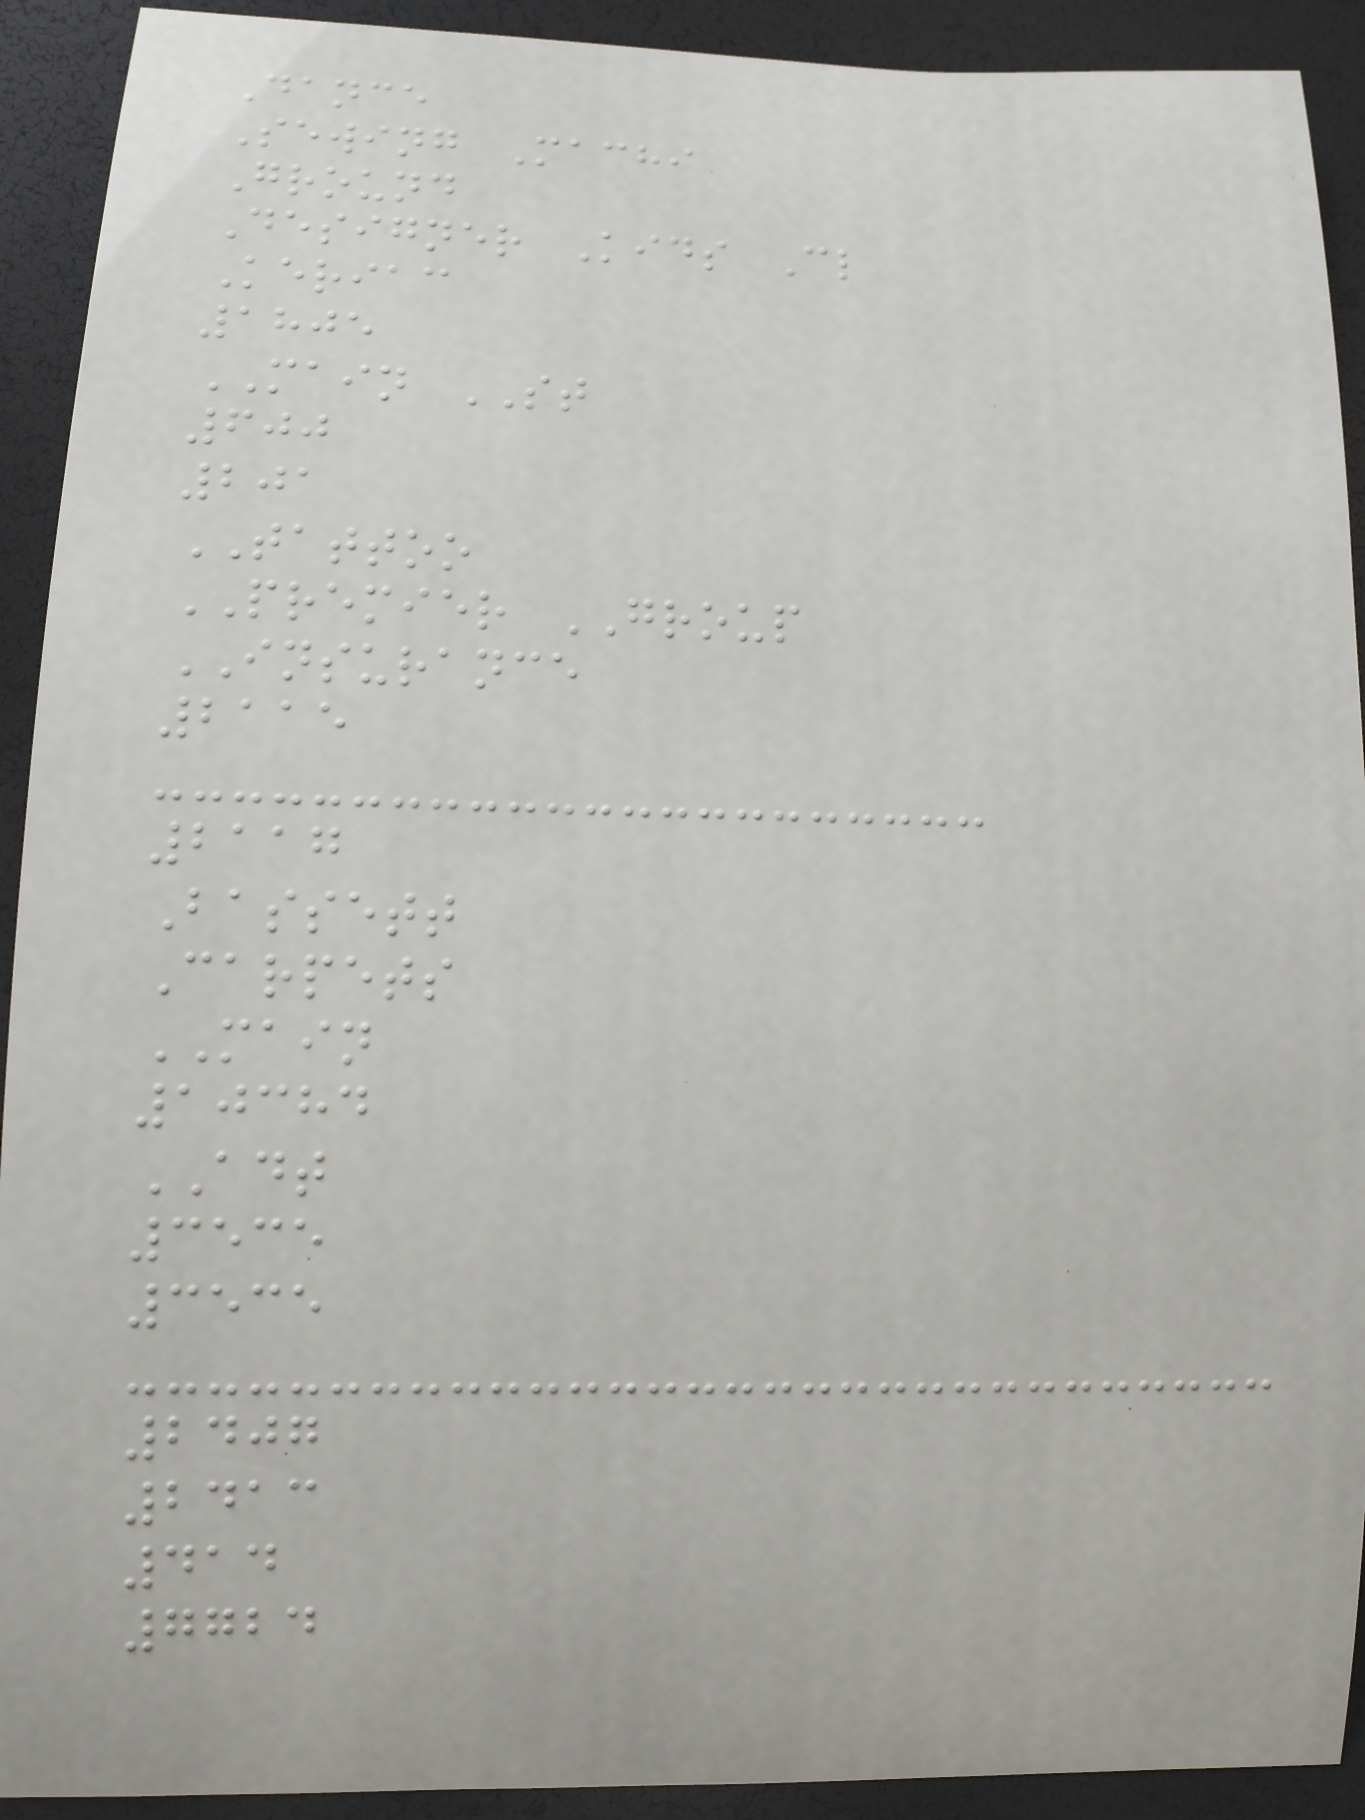Dance
Sewing Machi
Ground
Designer Kids Cl
Keriac
1805
MAIN ST
600
201
TATTOO
PREMIER GROUP
INSURANCE
2115
2117
Bassett
Carpets
MAIN
10384
ADT
3535
3535
2407
2413
414
7724
